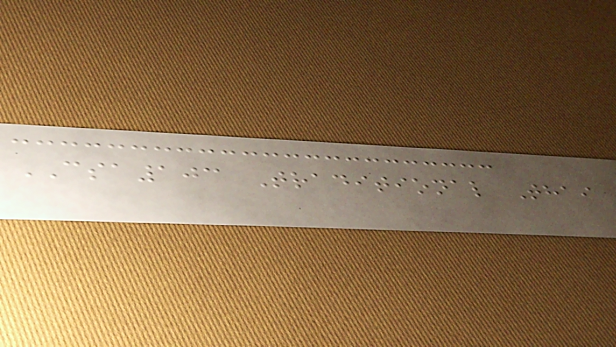CSA103 Traditional Thai
